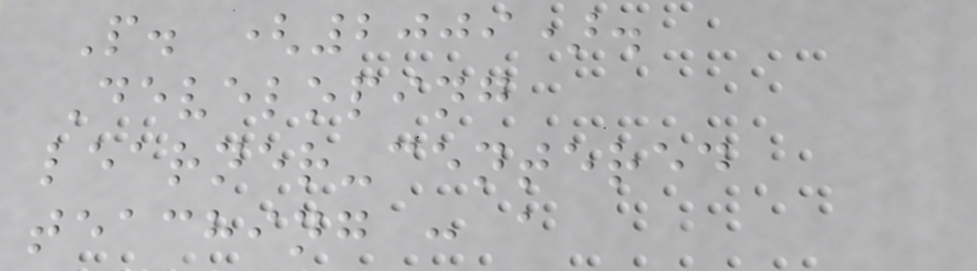P. (2009).
Developing
learner-centered
teaching : a
